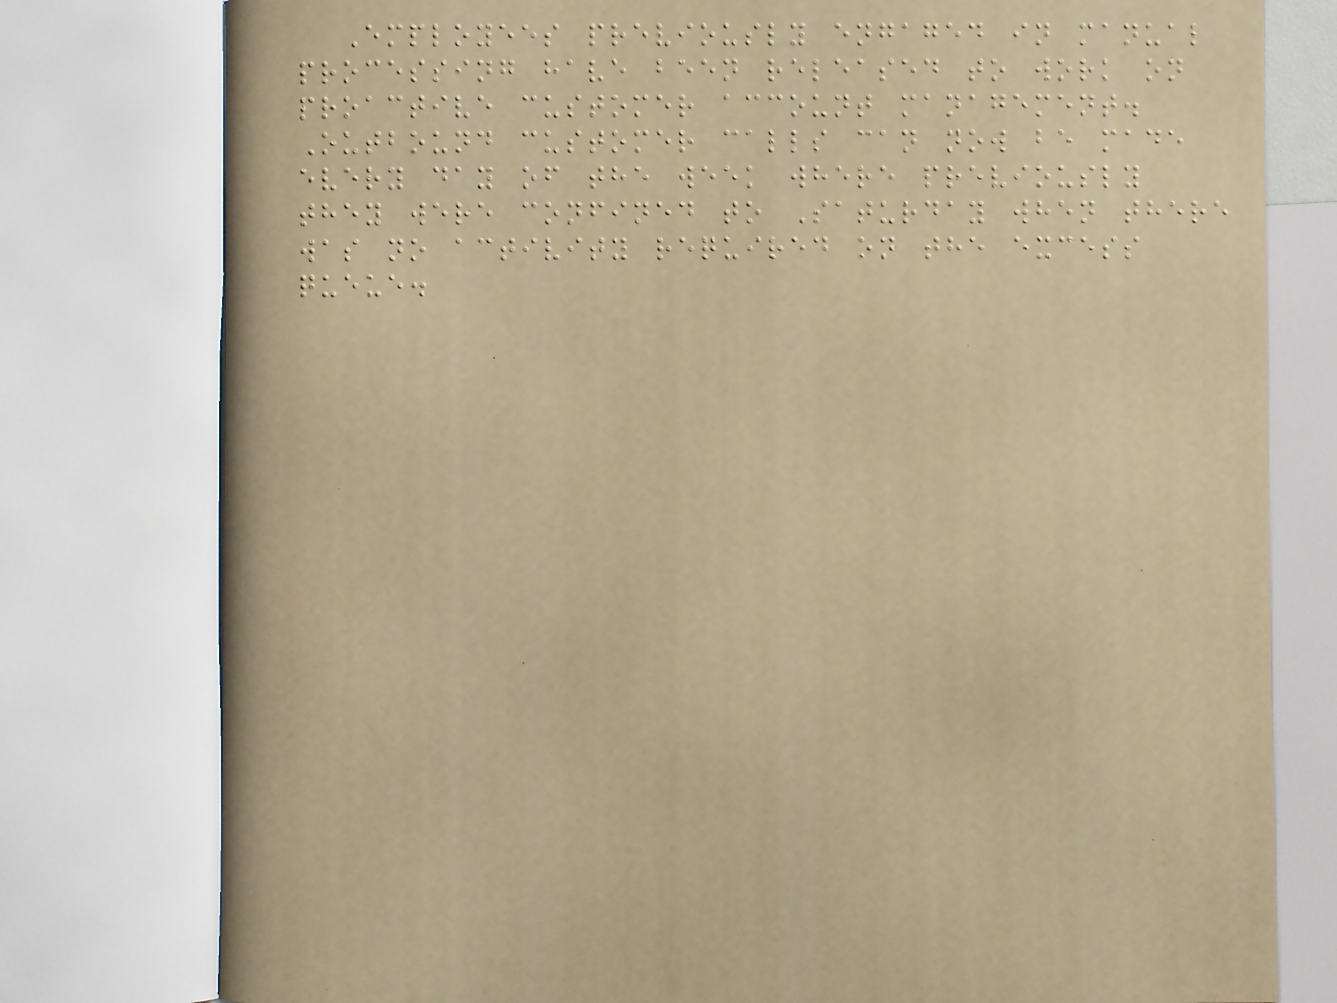Employees previously engaged in manual
processing have been released to work on
proactive customer account management.
Outbound customer calls can now be made
every day of the week where previously
they were confined to Saturday when there
was no activity required on the excess
queue.
